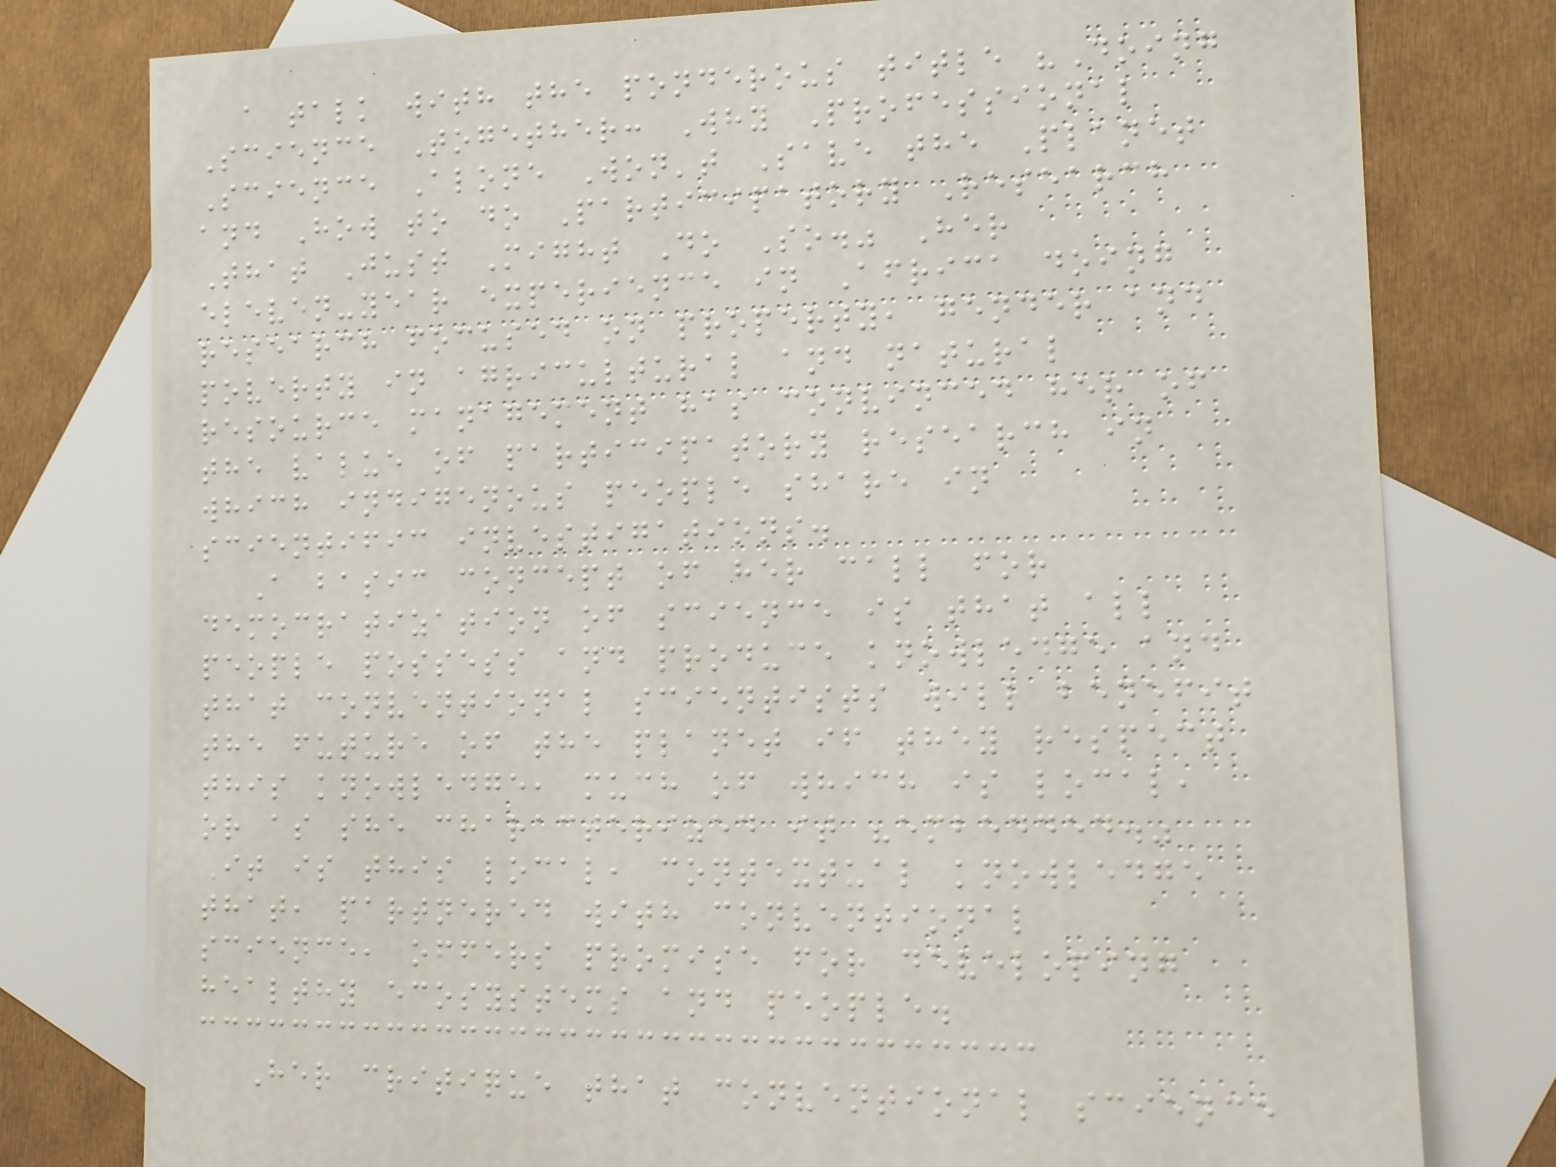a talk with the ponderous title "Doing
Science Together: Why Professional
Science Alone Won't Save the Planet
and How to do Participatory Research
That Just Might Do So." Her
eleven-year experience in Africa doing
research focused on property, gender and
poverty in agricultural and natural
resource management has convinced her of
the value of participatory research in
which indigenous people share in
scientific investigations.
A basic concept of her call for
democratization of science is that all
people possess and produce knowledge and
that conventional scientists will benefit
the future of the planet if they respect
this knowledge, much of which is local,
or as she characterized it "embedded."
It is this local, contextual knowledge
that, partnered with conventional
science, offers promise for developing
healthy ecosystems and people.
Her critique that conventional science
